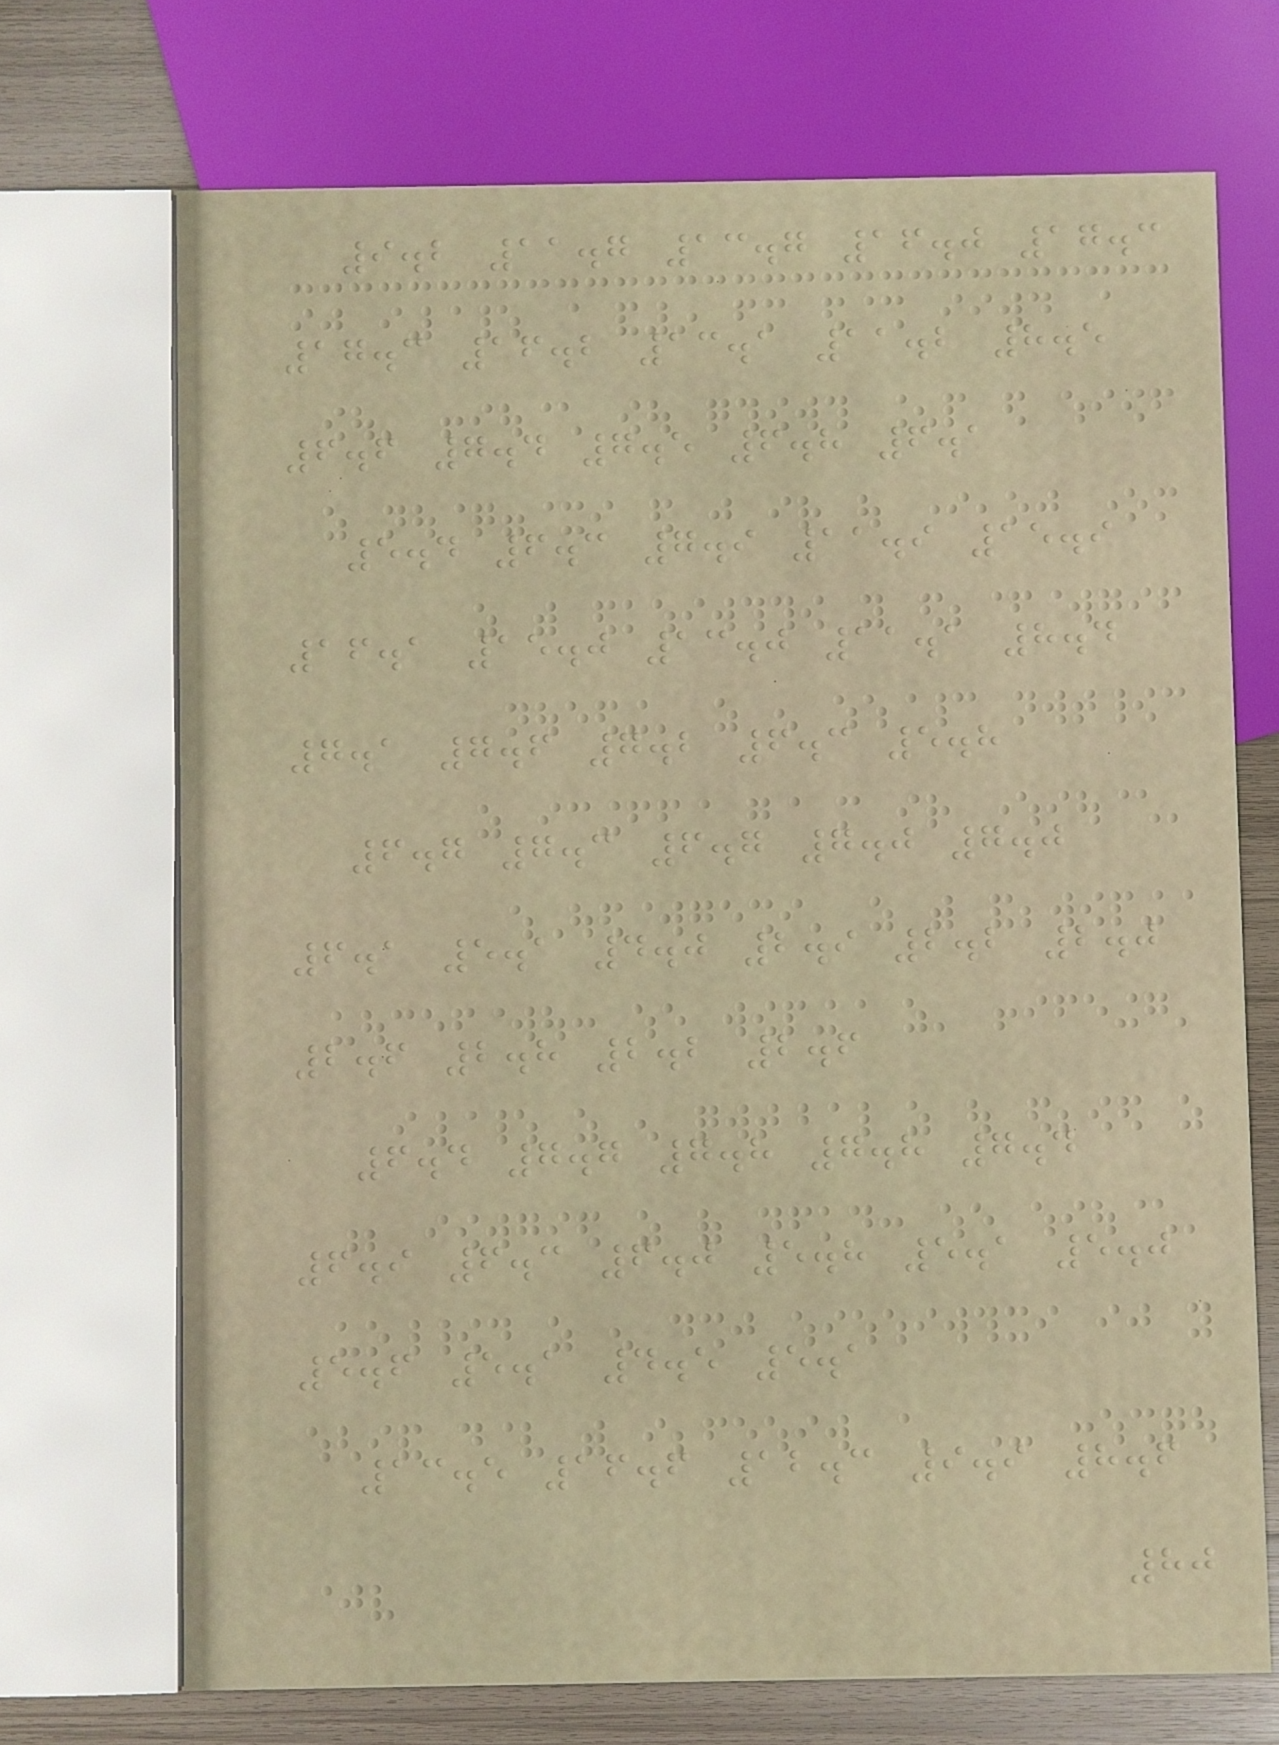9.2 11.7 13.7 16.0 17.3
17.3 16.2 13.1 11.2 8.5
6.6 7.4 7.5 6.8 6.1
5.4 6.3 7.9 11.9 15.9
16.1 15.0 13.0 11.1 8.4
7.1 7.6 7.2 6.3 5.8
6.7 7.3 6.7 7.0 7.0
6.1 5.1 4.0 2.9 2.2 2.0
2.6 2.8 2.2 2.6
6.4 7.7 7.8 7.8 7.4
6.9 6.3 6.0 5.8 5.1 5.0
5.6 5.1 4.5 5.1
13.5 16.6 12.3 9.9 8.6
80
